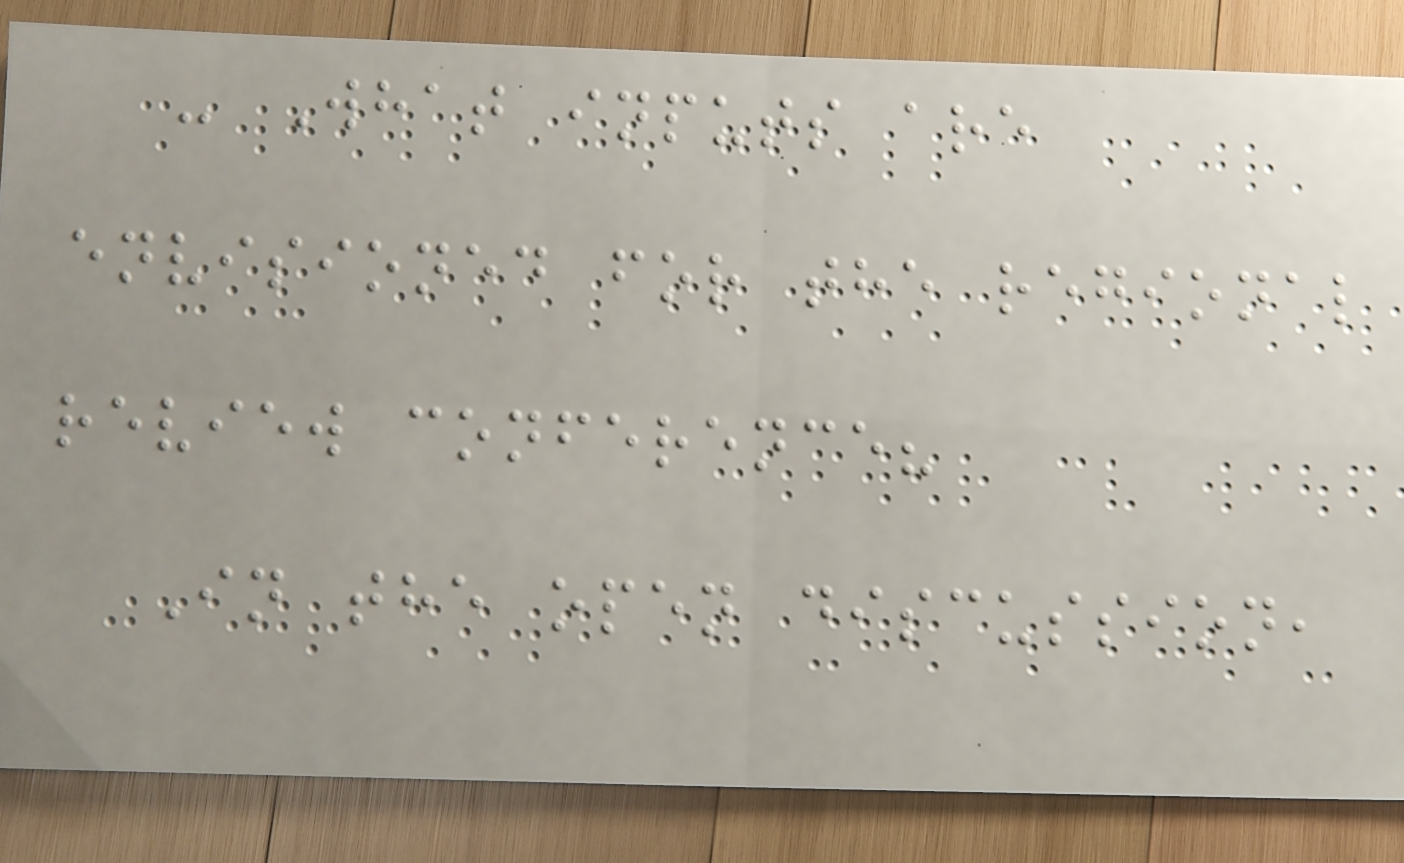- What inputs are
envisioned for the regional
review conference?
In the open discussion,
